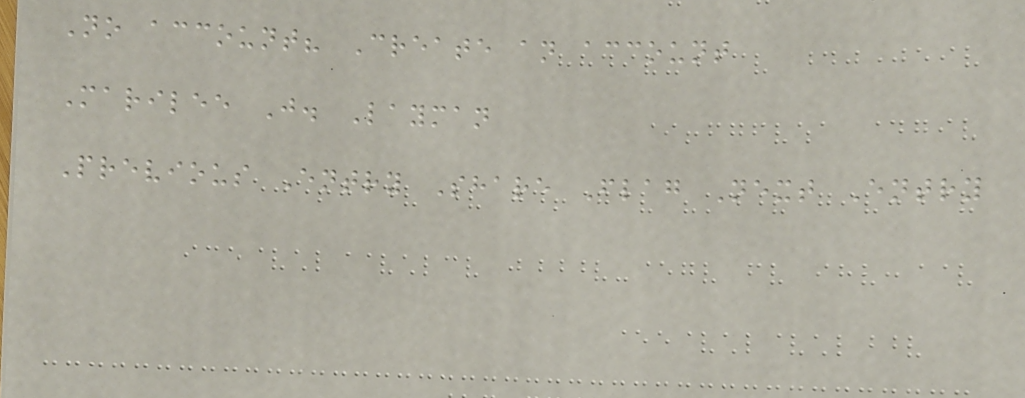No account? Create an account
Marilee J. Layman
Previous Entry Share Flag Next Entry
